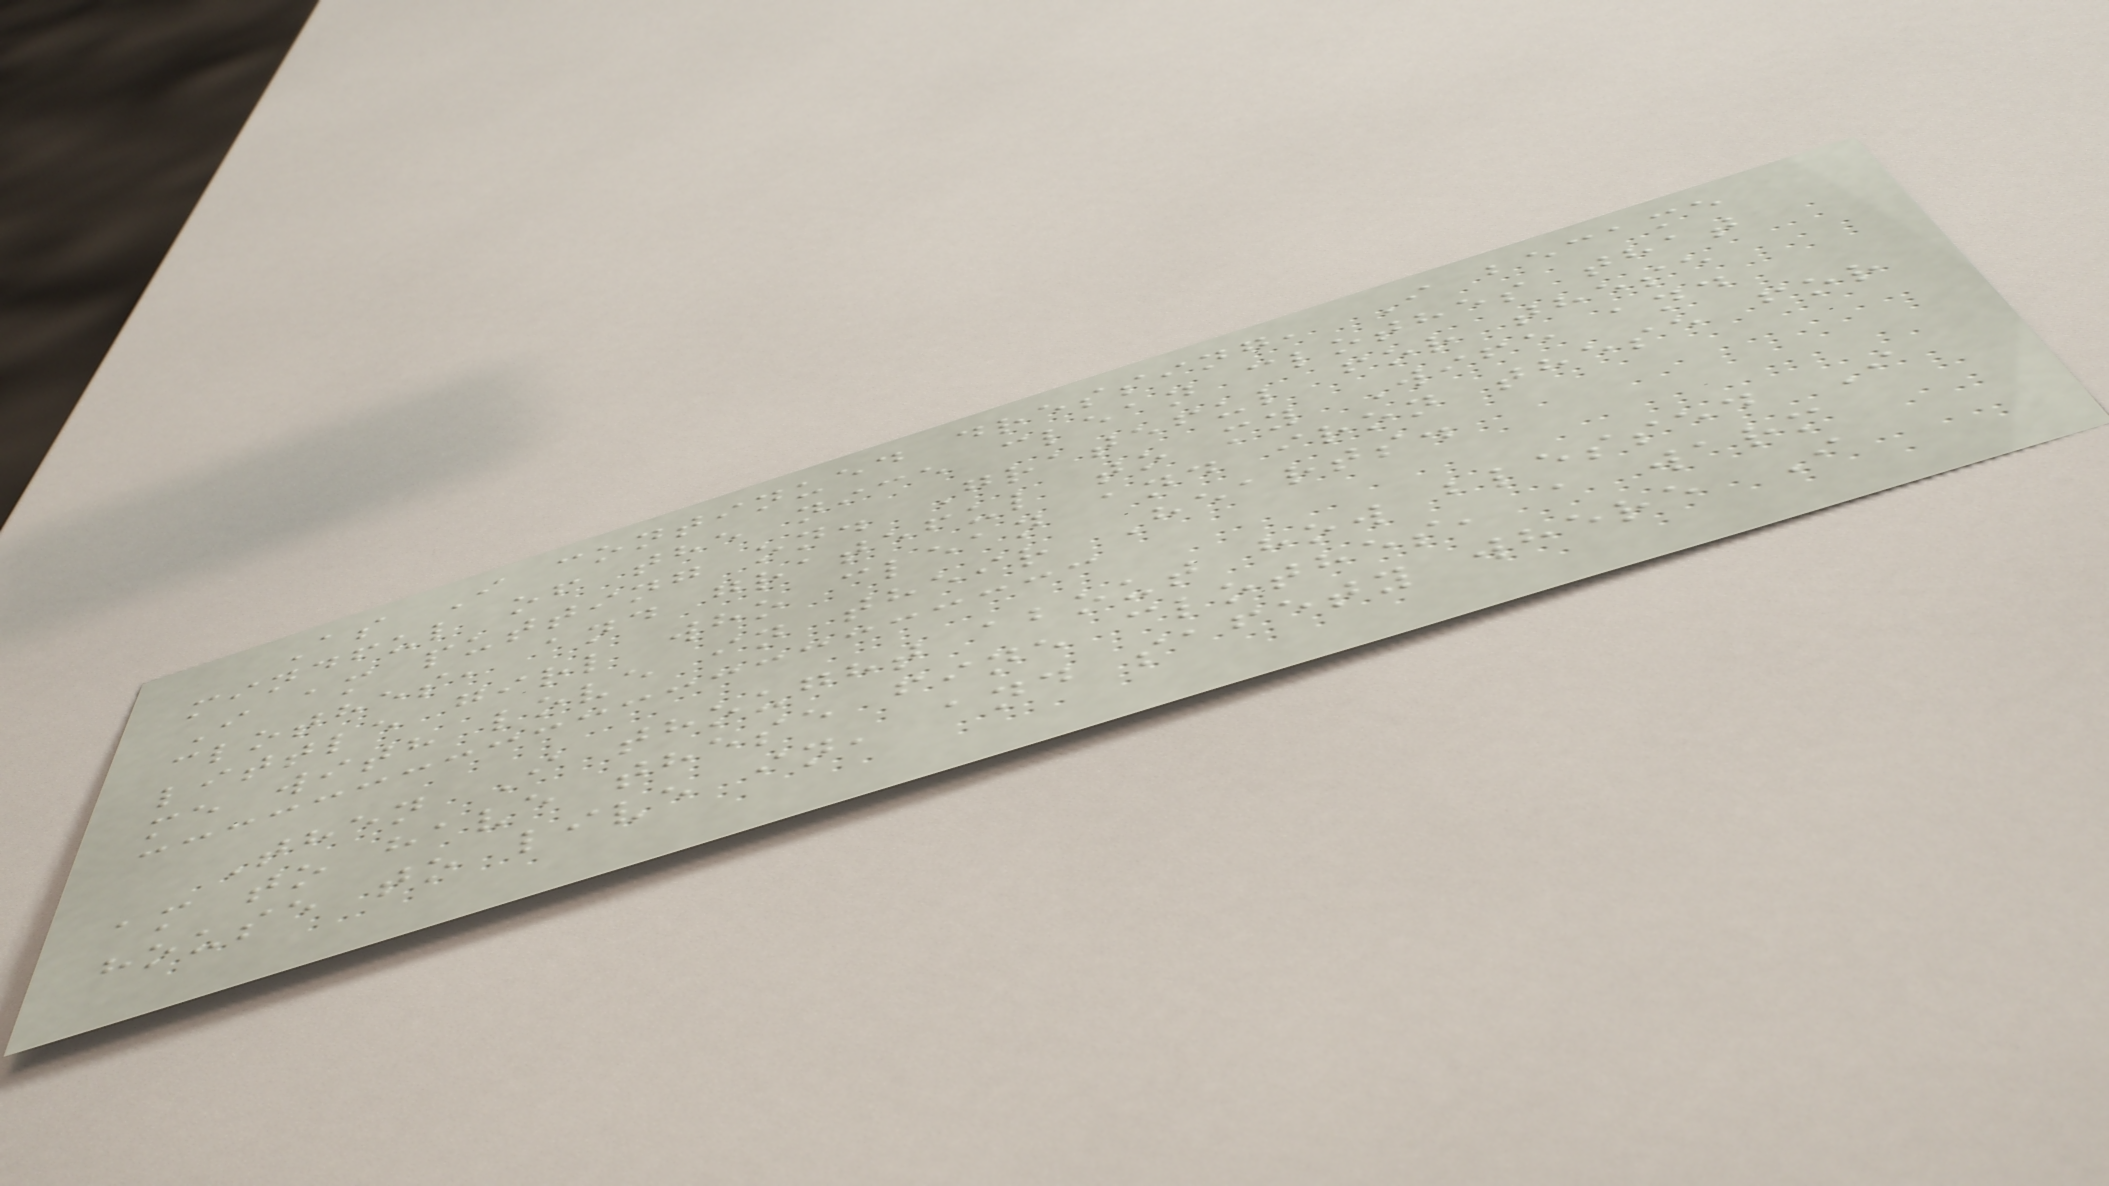As I continued dressing, I became
mindful of the nice clean clothes that
I am putting on. Grateful for these
clothes, and grateful to my Wife and
little girl who clean and iron these for
me with love in their Hearts.
Then I thought about how blessed I
am to have these fine clothes, a warm
house to live in, and safety where I
